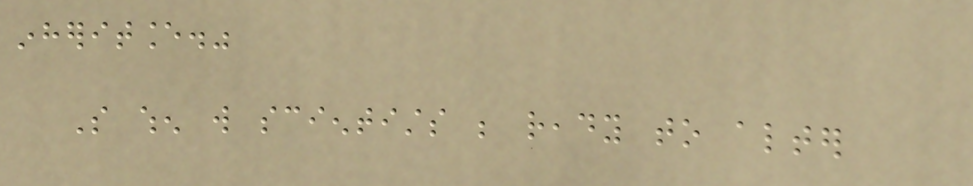inheritance."
So when will scientists be ready to alter
